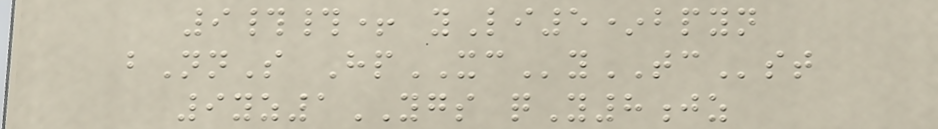9##+ yLi5*bpyn
bNnS HpXCyTCst
9yz1YGS qY8jz
